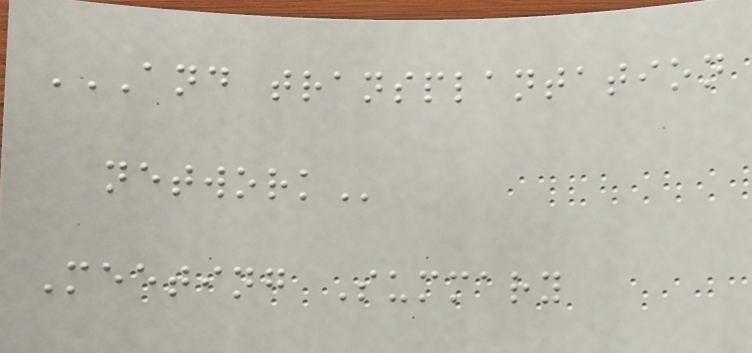AND TRANSPLANTATION
NETWORK
Meeting Summary
